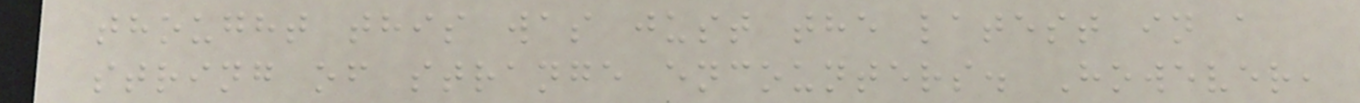thought this was just the latest in a
string of strange encounters. However,
